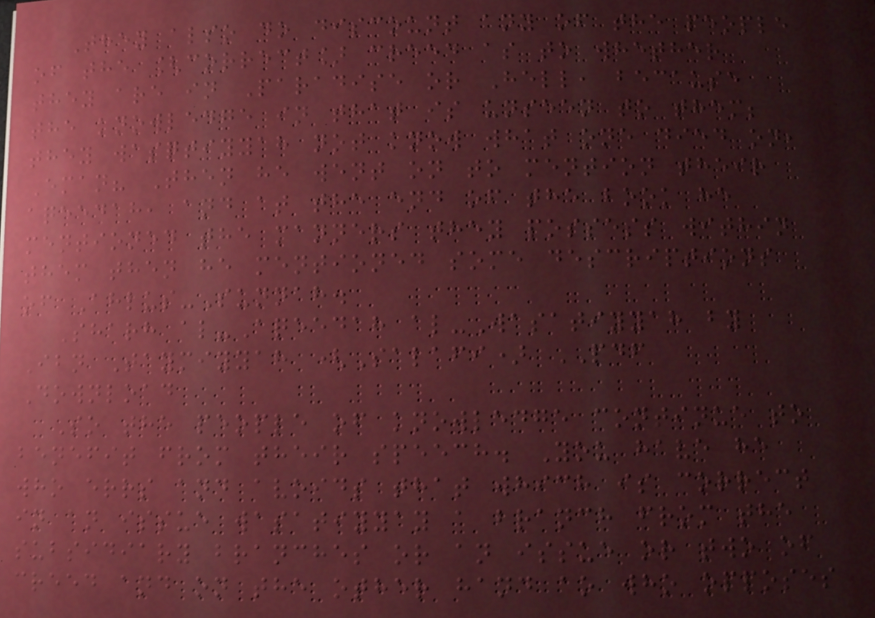They also do discount any of the people
of the [correct] creed as to whether
they are in Paradise or Hell, because
the knowledge in that is unseen to them;
they wasqtiyyah not know what one died on,
Eman? Then he went on to mention their
aqeedah, and at the end of the book he
mentioned the manners they possess within
them then he mentioned some descriptions
of Ahlus-Sunnah.
Sharh al-Aqeedah al-Wasatiyyah by
Ibn Taymiyyah (Salafi) PDF
Download
So the people of knowledge continue to
benefit from their speech. You have he
who errs and avoids that which is correct
in an issue wasatiyyay a branch from the
subsidiary branches or an issue or two of
creed and on the other hand ao who opposes
